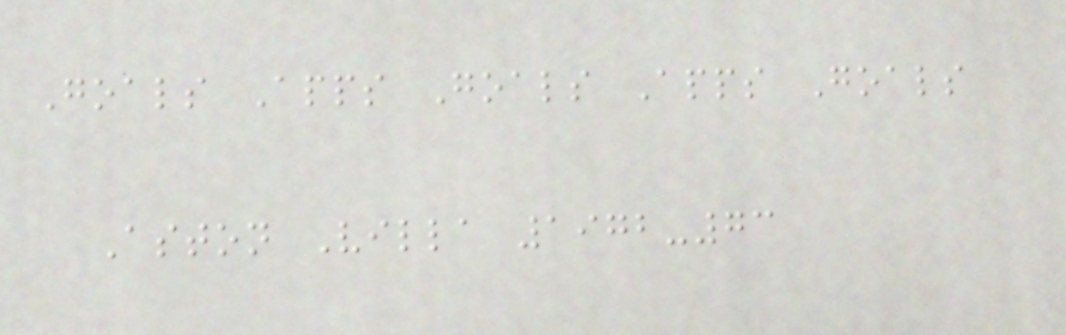Goals Apps Goals Apps Goals
Aston Villa 1972-73
